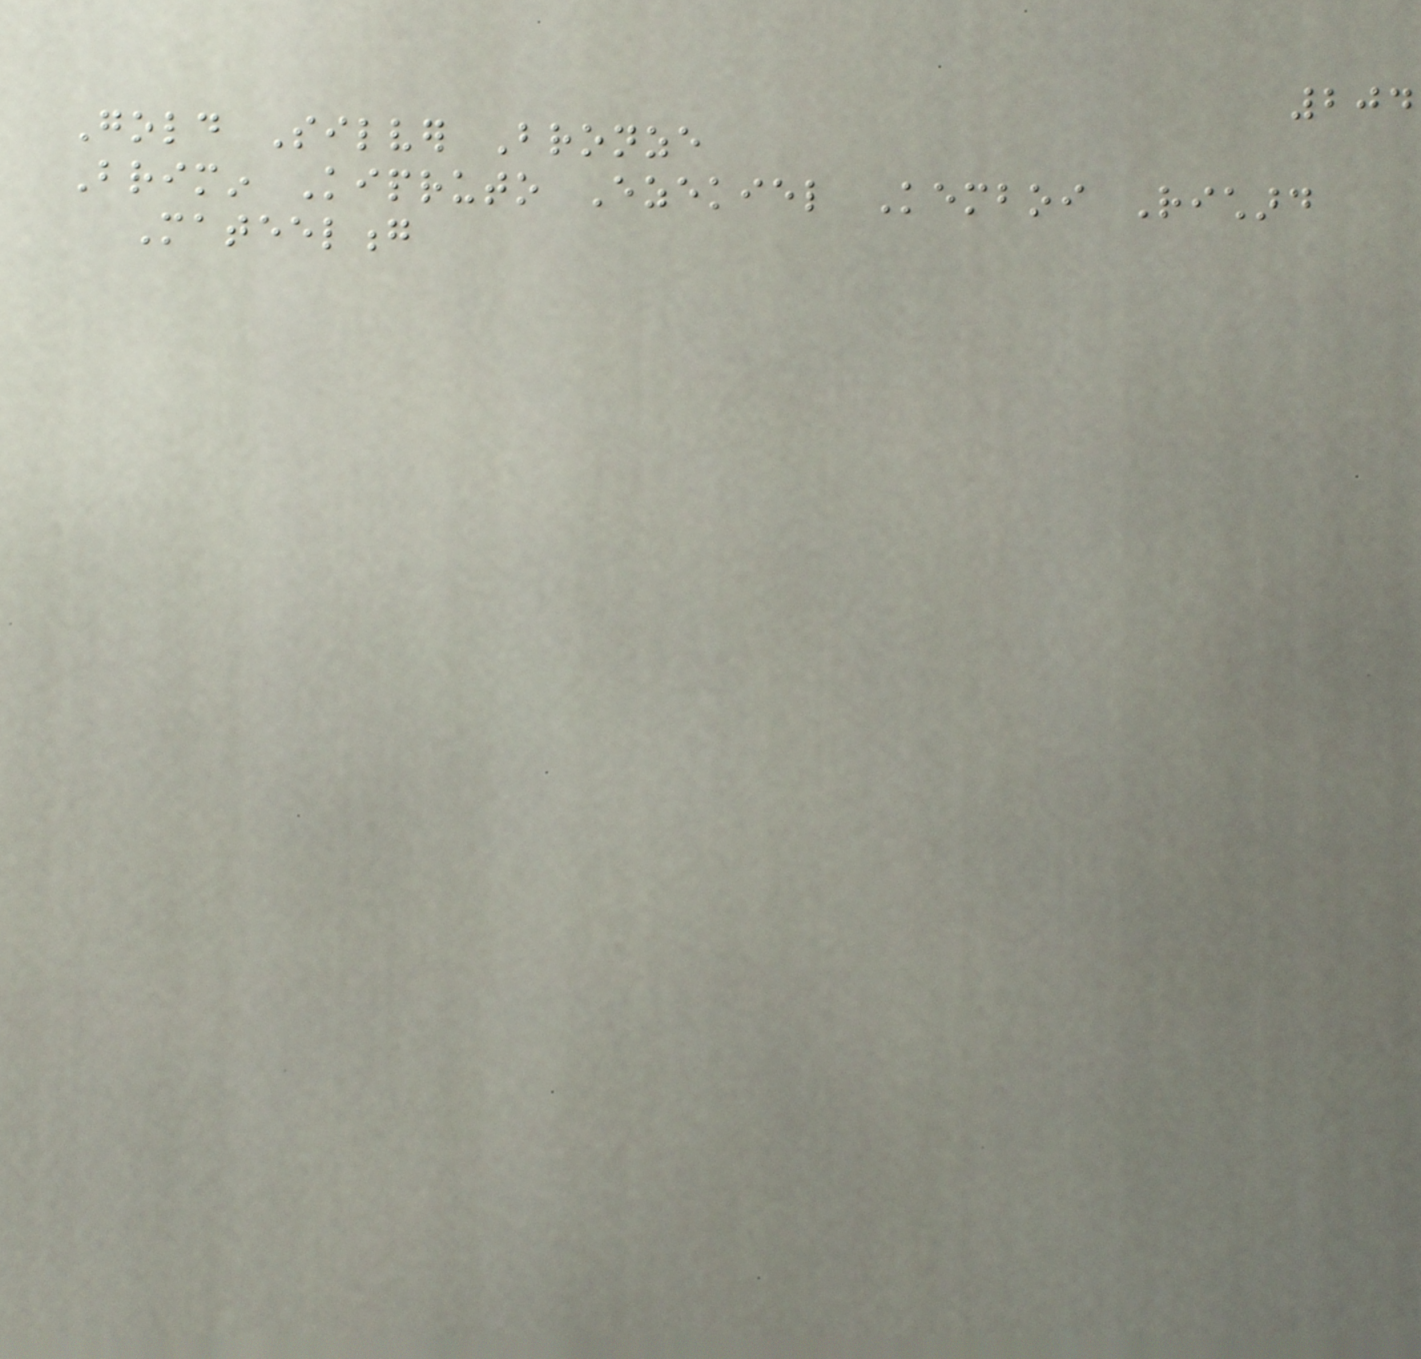204
Gold Silver Bronze
Brimin Kipruto Ezekiel Kemboi Richard
Mateelong
